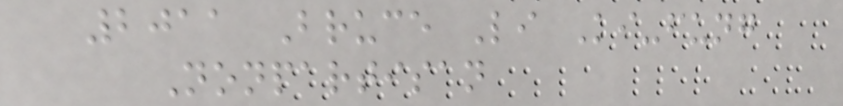2011 Bruce Li Ki-fung
Nonpartisan
